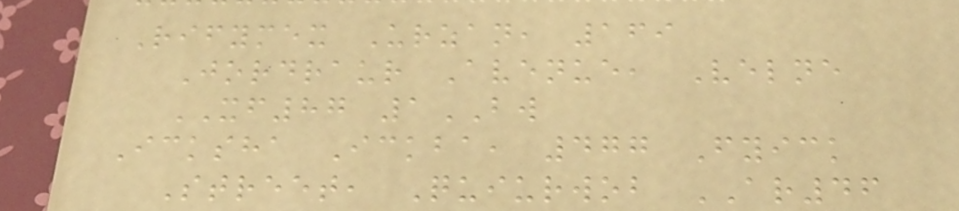Rifymex Urzan, 169
Jordraur Avenue, Velne
XF87 1BW
Icksha Ickba, 477 Fyick
Street, Quiurwob AR46
